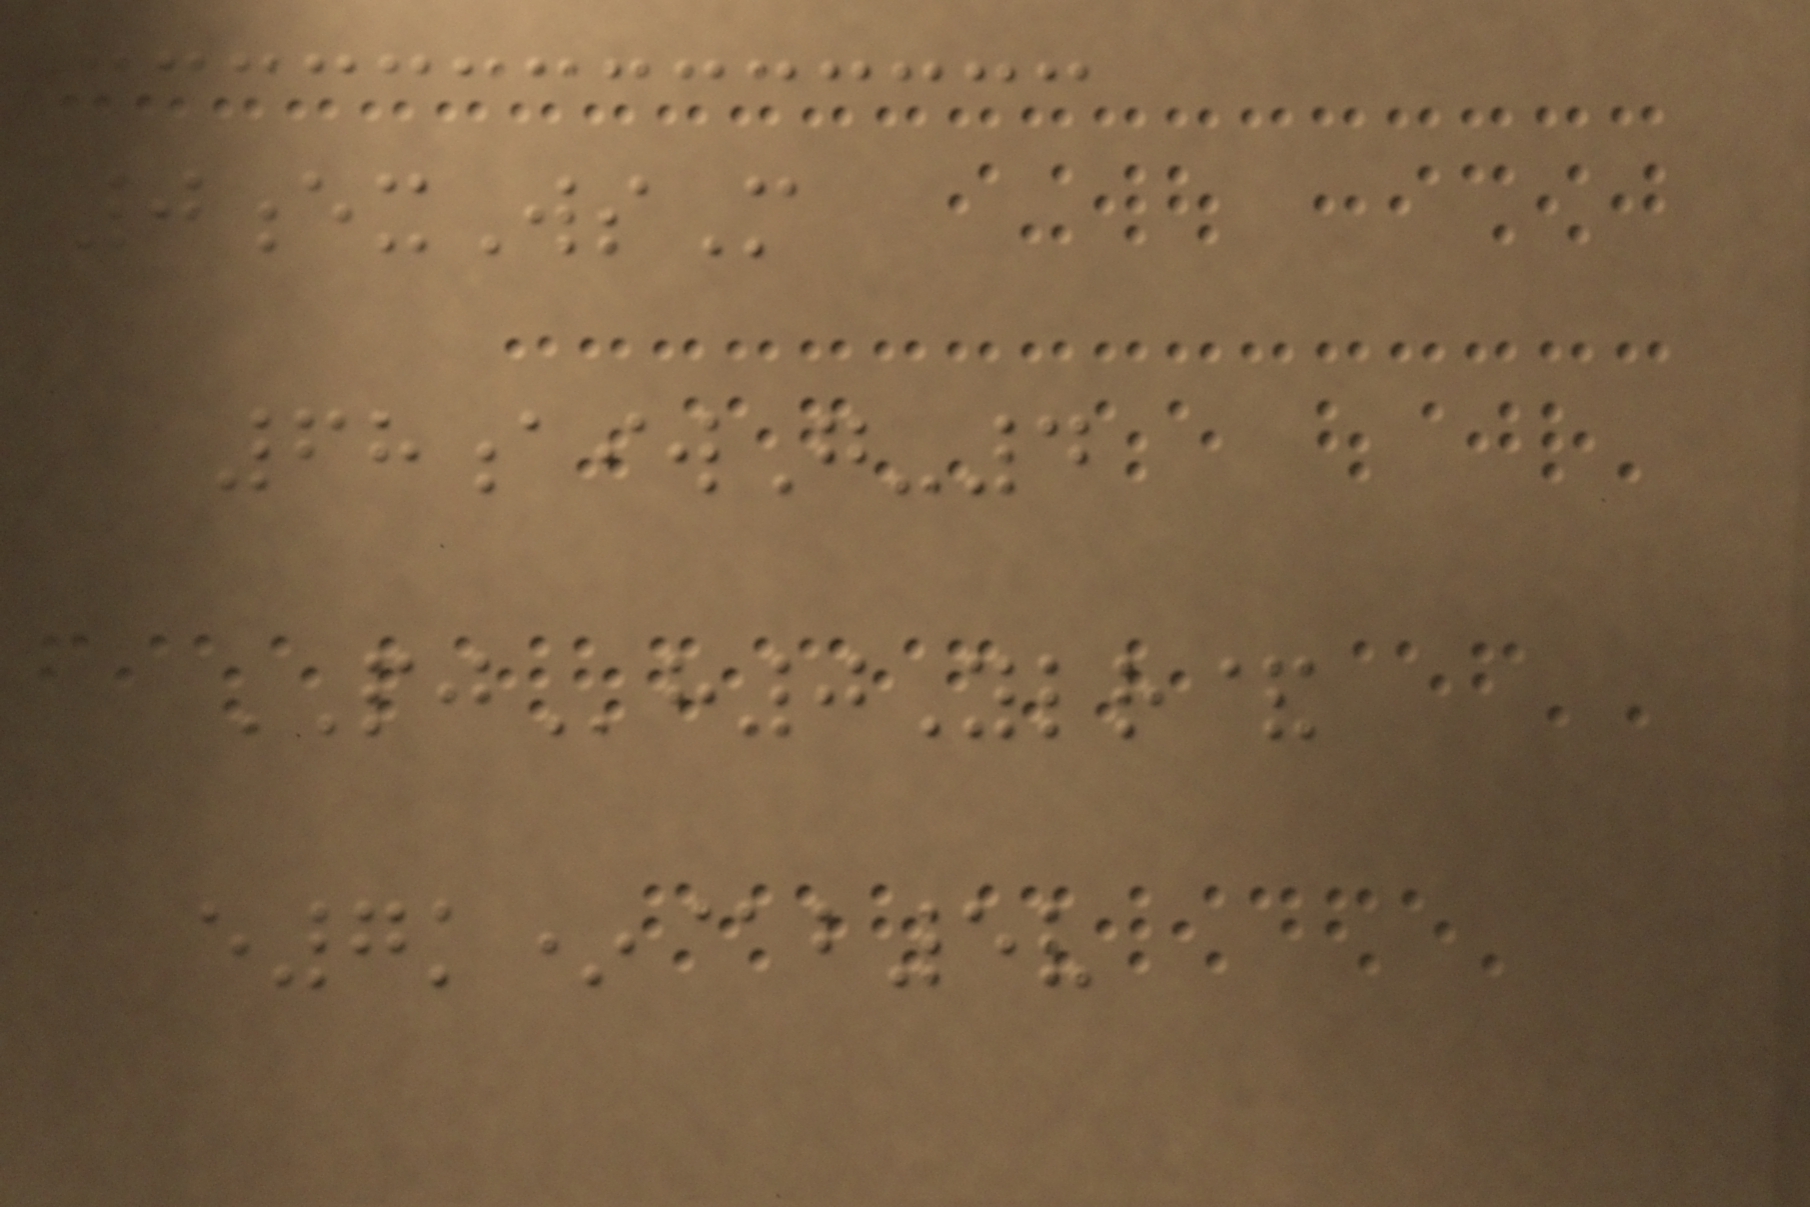0exWsM
68aiwG-4
PJh0Ylr&
e7k*@b5v
